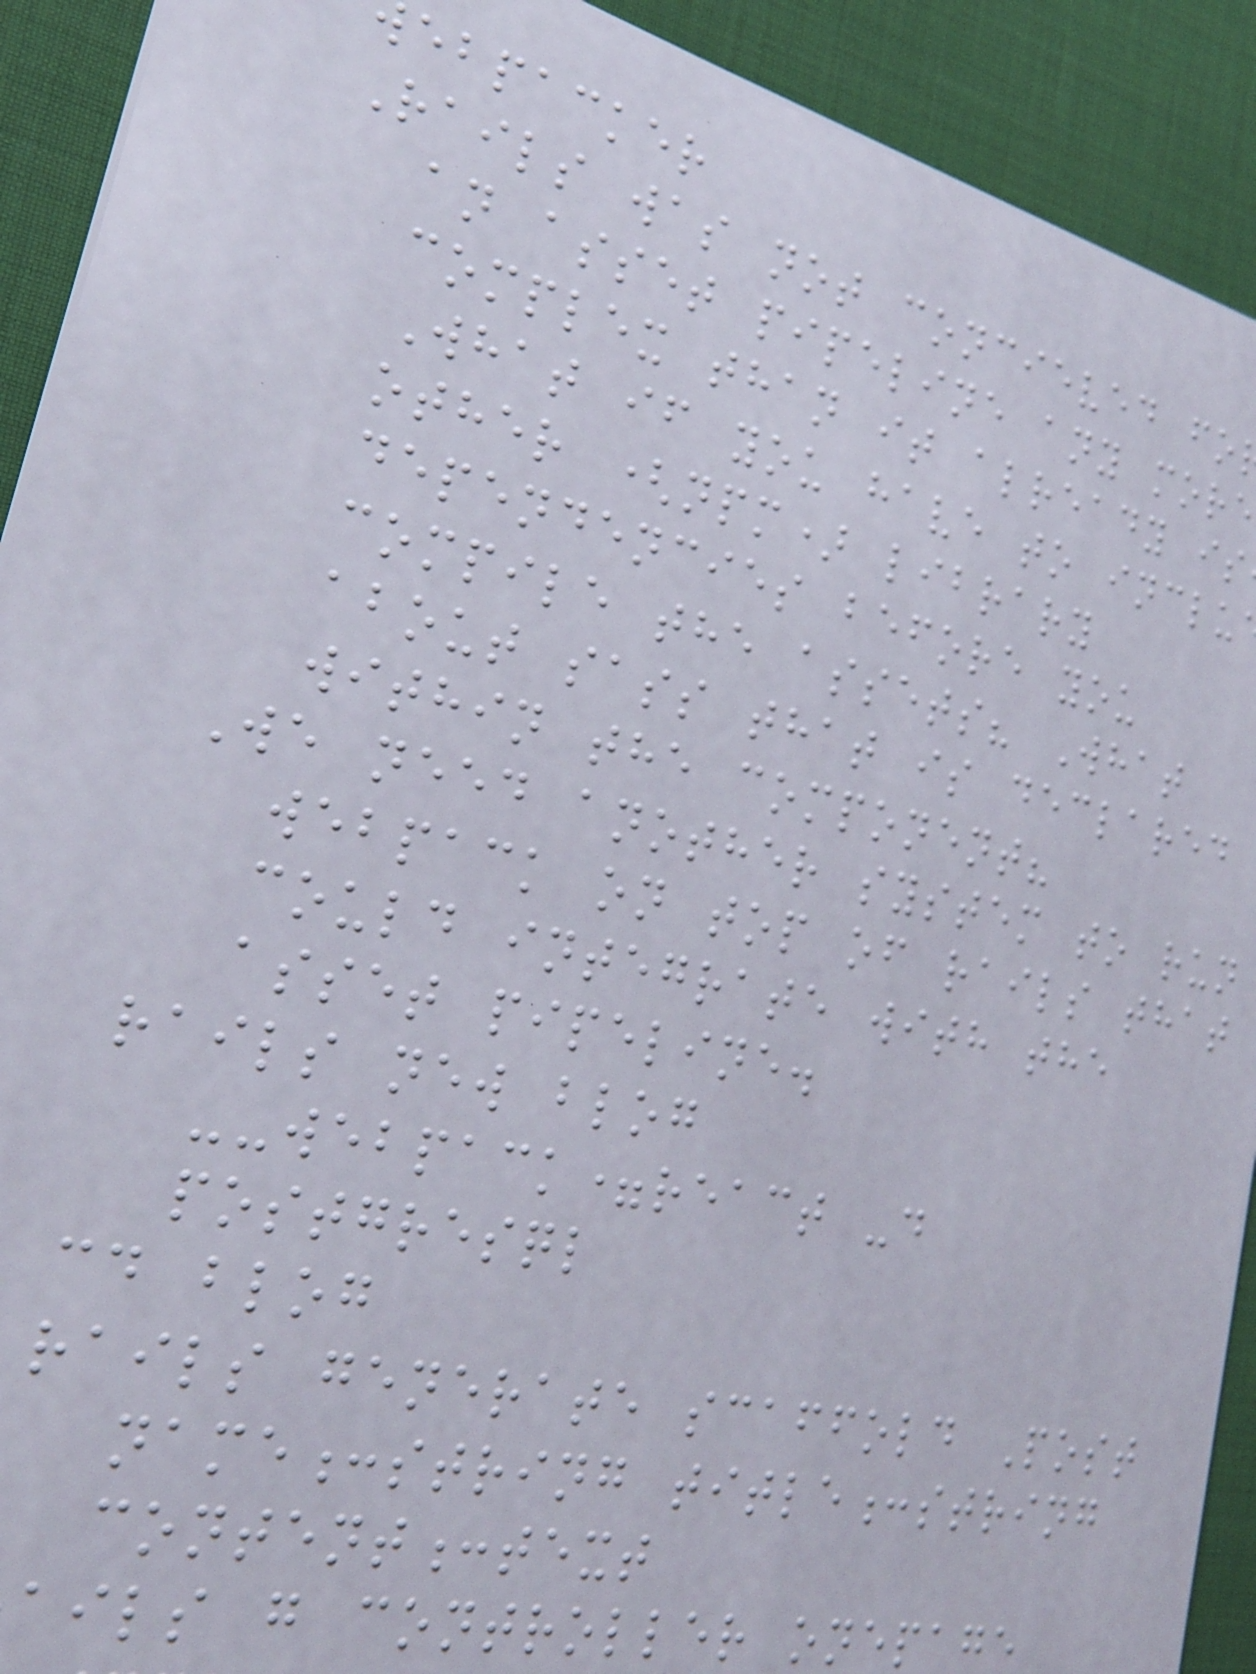ebpacker
Rails was not concieved fo
an asset pipeline any more
complex than it already is
What if you have to inclu
other (npm) library
dependencies before you
compile the assets? What
about sass that is declared
within the component?
We need another system to run
webpack on top of rails that
could integrate with the
asset pipeline.
rails new blog
--webpack=react -d
postgresql
cd blog
rails generate scaffold Post
name:string title:string
content:text
ails g controller onepage
